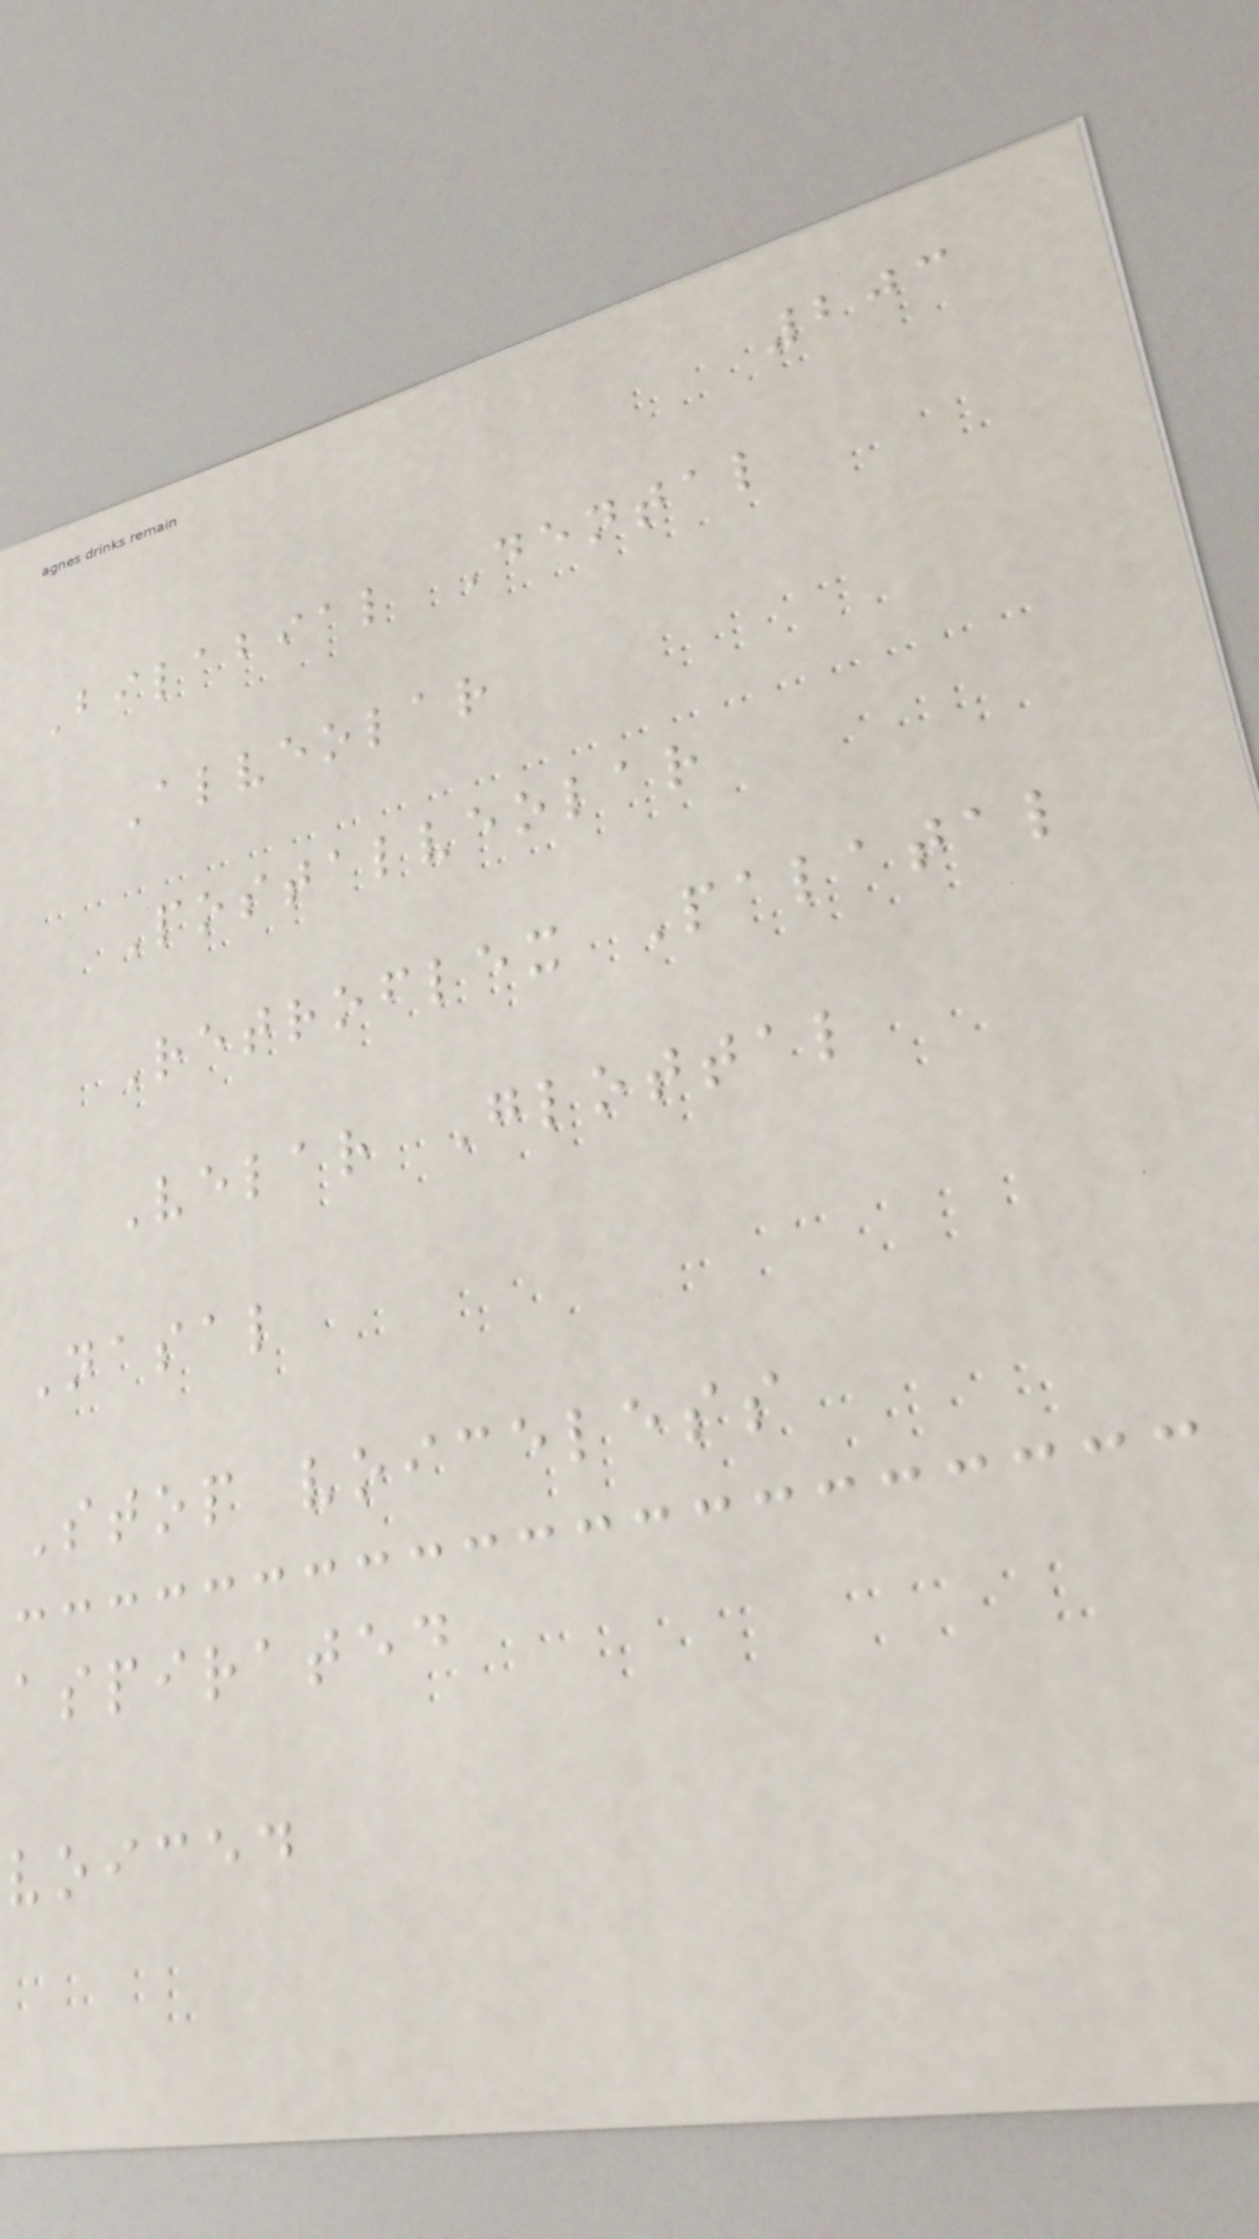203
Bilabial Dental
Alveolar
Postalveolar
Retroflex Palatal
Velar Glottal
Nasal
Stop voiceless
aspirated
voiced
